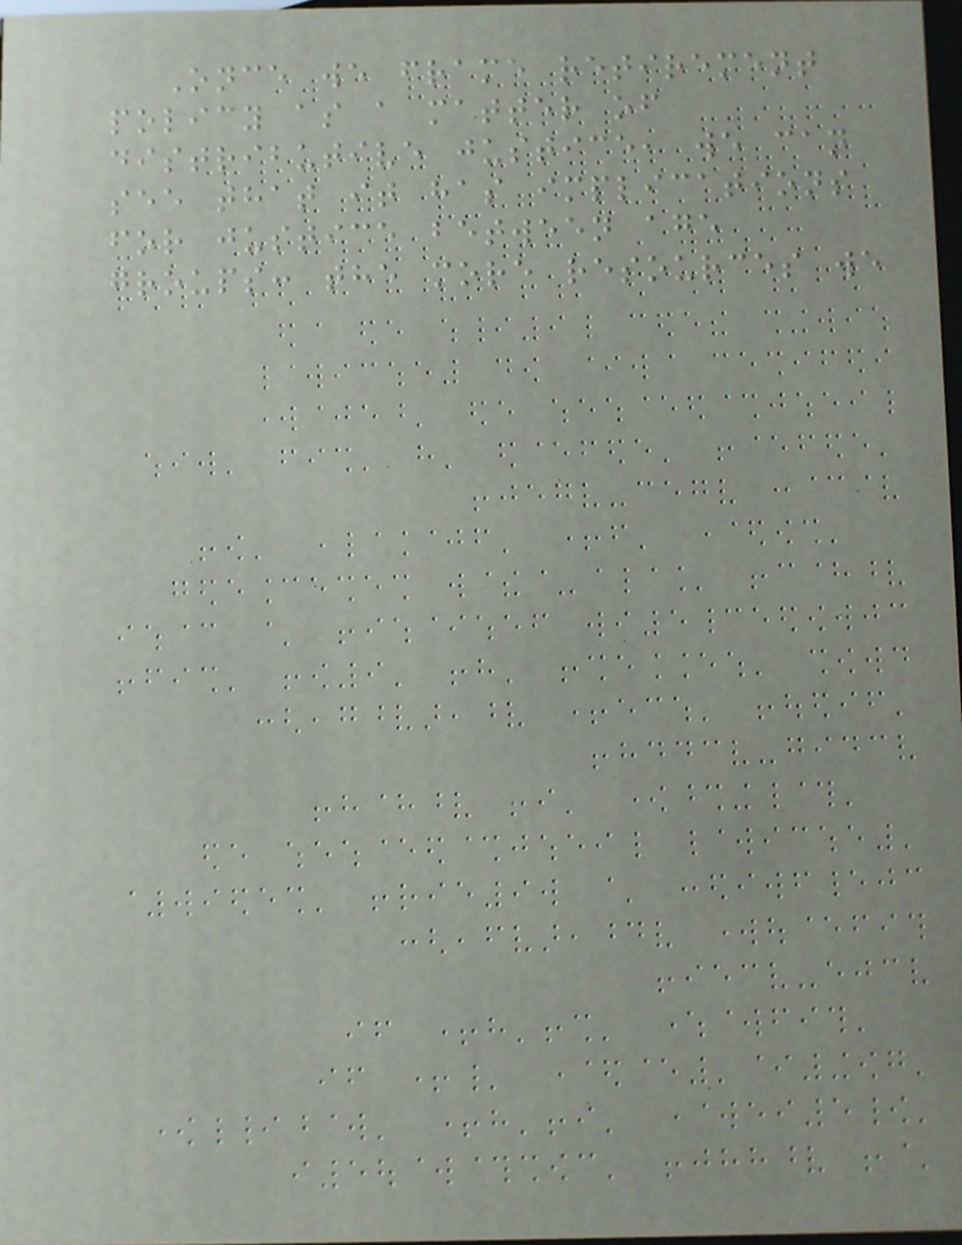Once we frame retirement
policy as a matter of
distributive justice, we can
see that it has implications
for justice between age
groups: the more resources we
